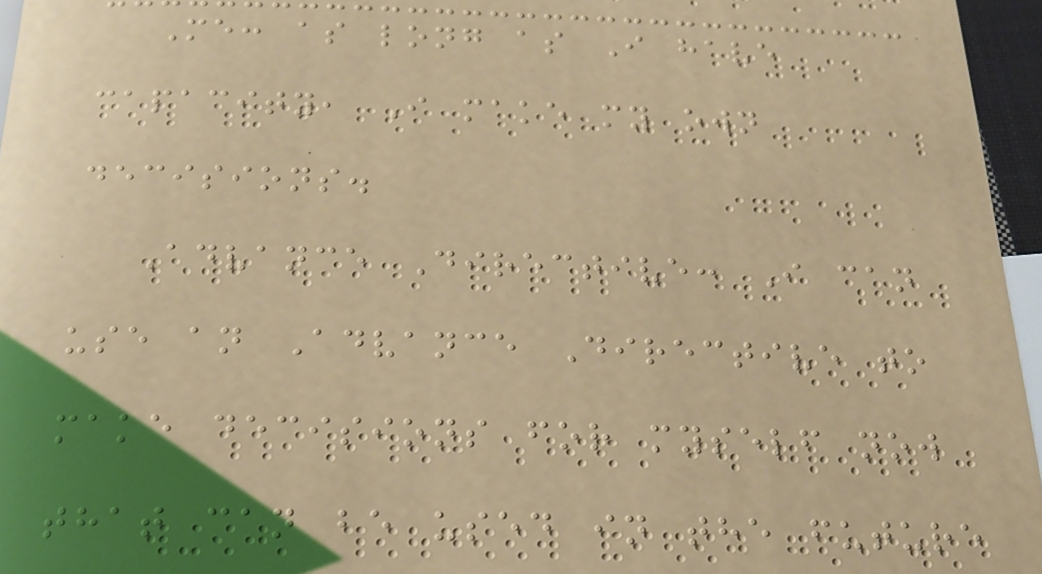Me: as long as I have
capacity, I make my own
decisions.
Advance Directive: I can
use an Advance Directive to
make decisions for myself now
that can be used in the future
